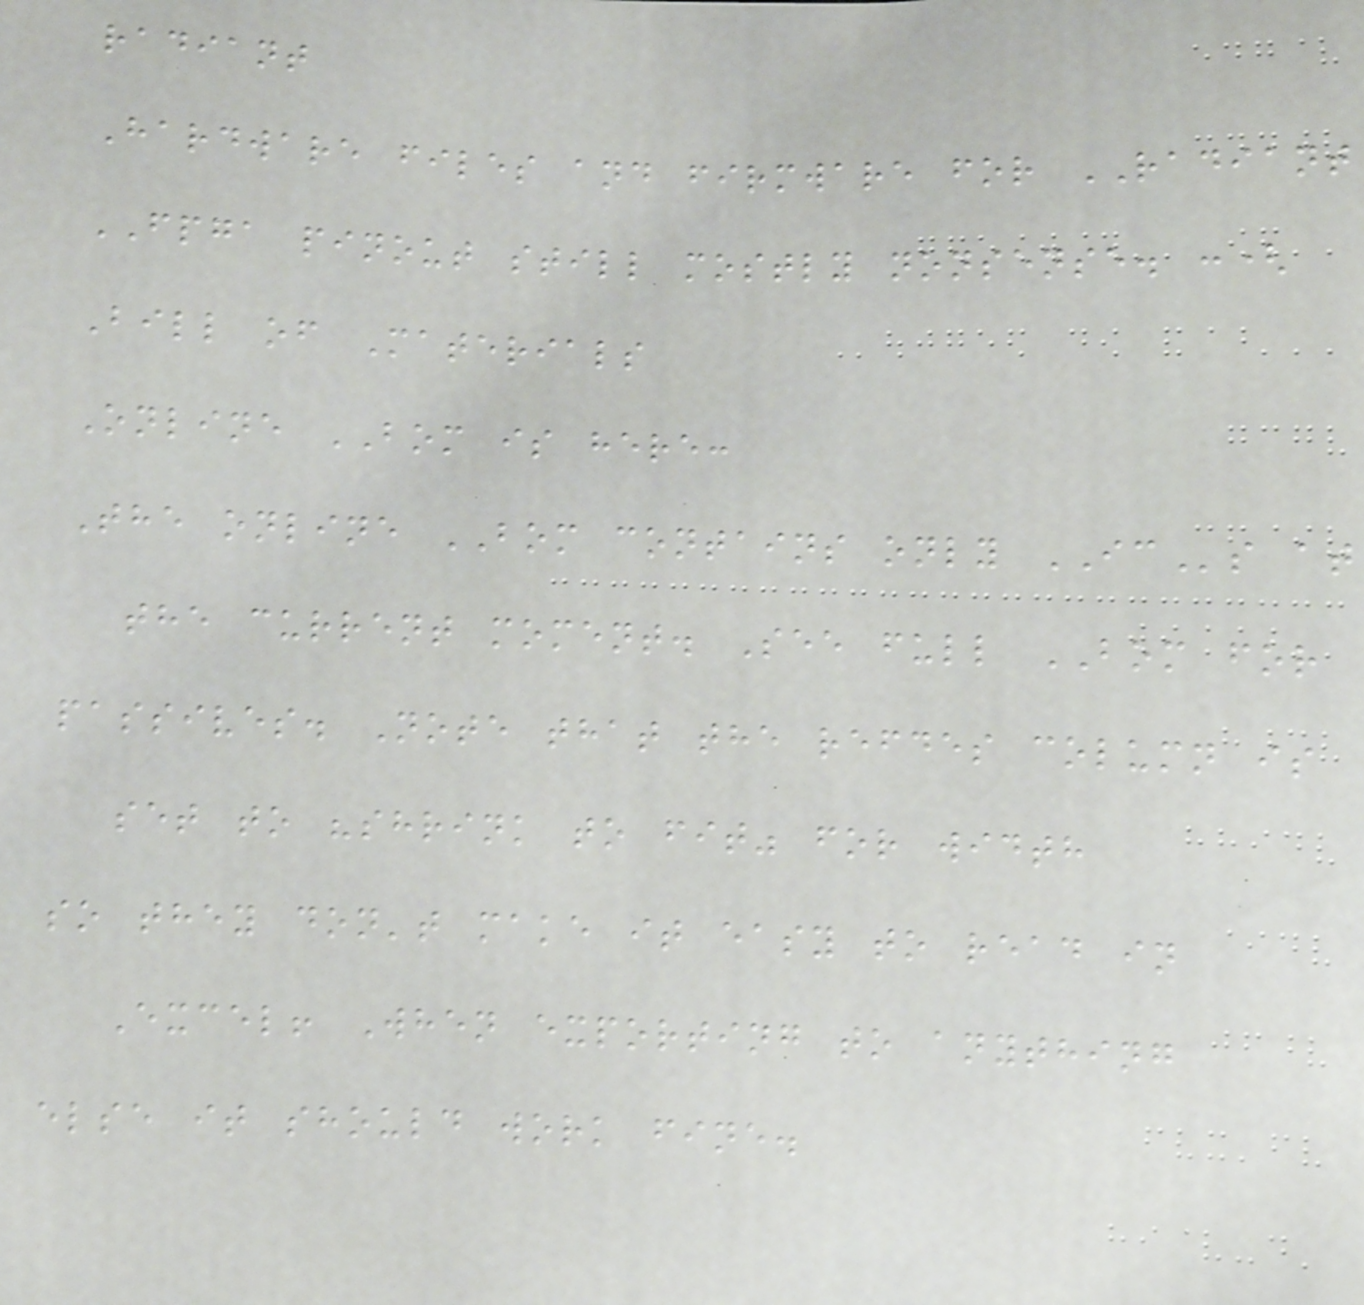radiant
Hardware files and firmware for RADIANT
FPGA pinout still mostly nonsense. :(
Bill of Materials
Online BOM is here:
The online BOM contains only ICs at
the current moment. See full BOM for
passives. Note that the refdes column is
set to "shrink to fit" for width
so they don't make it easy to read in
Excel! When exporting to anything
else it should work fine.
